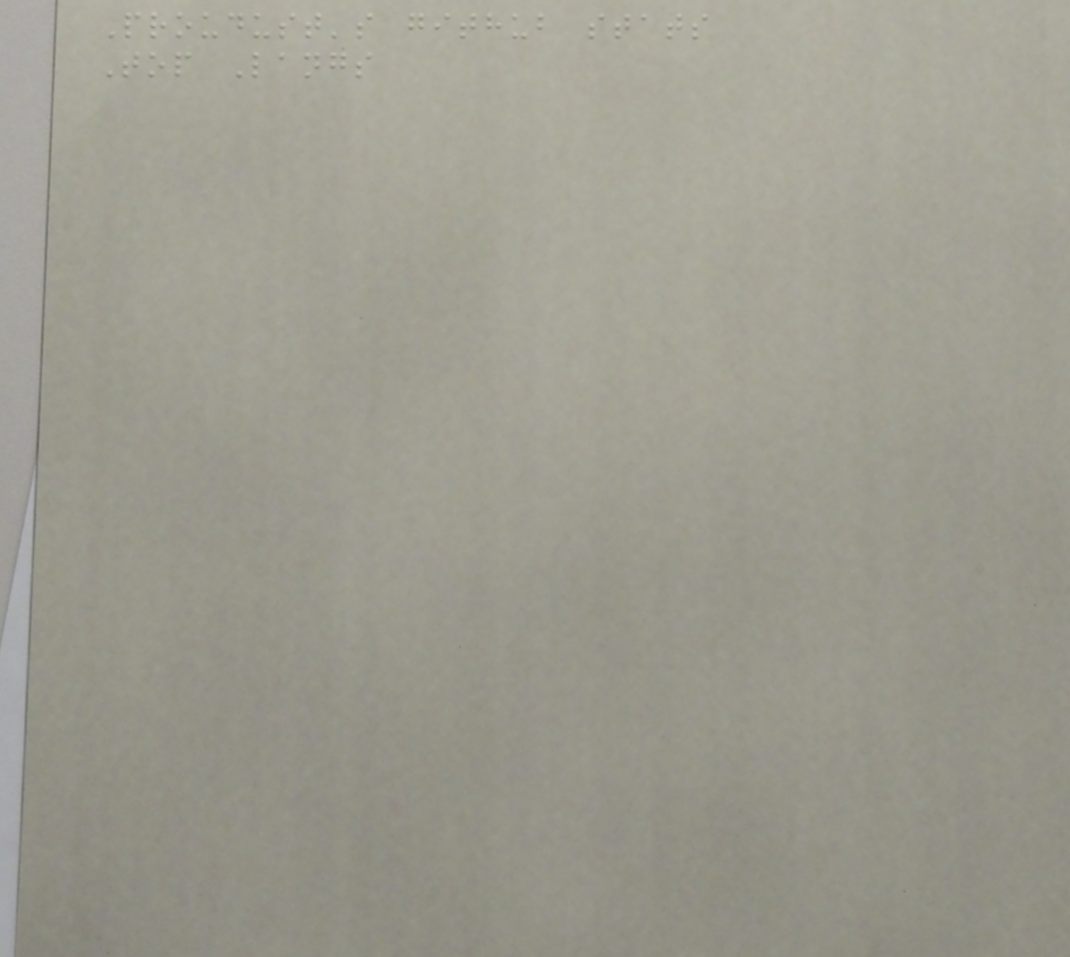Proudust's github stats
Top Langs
